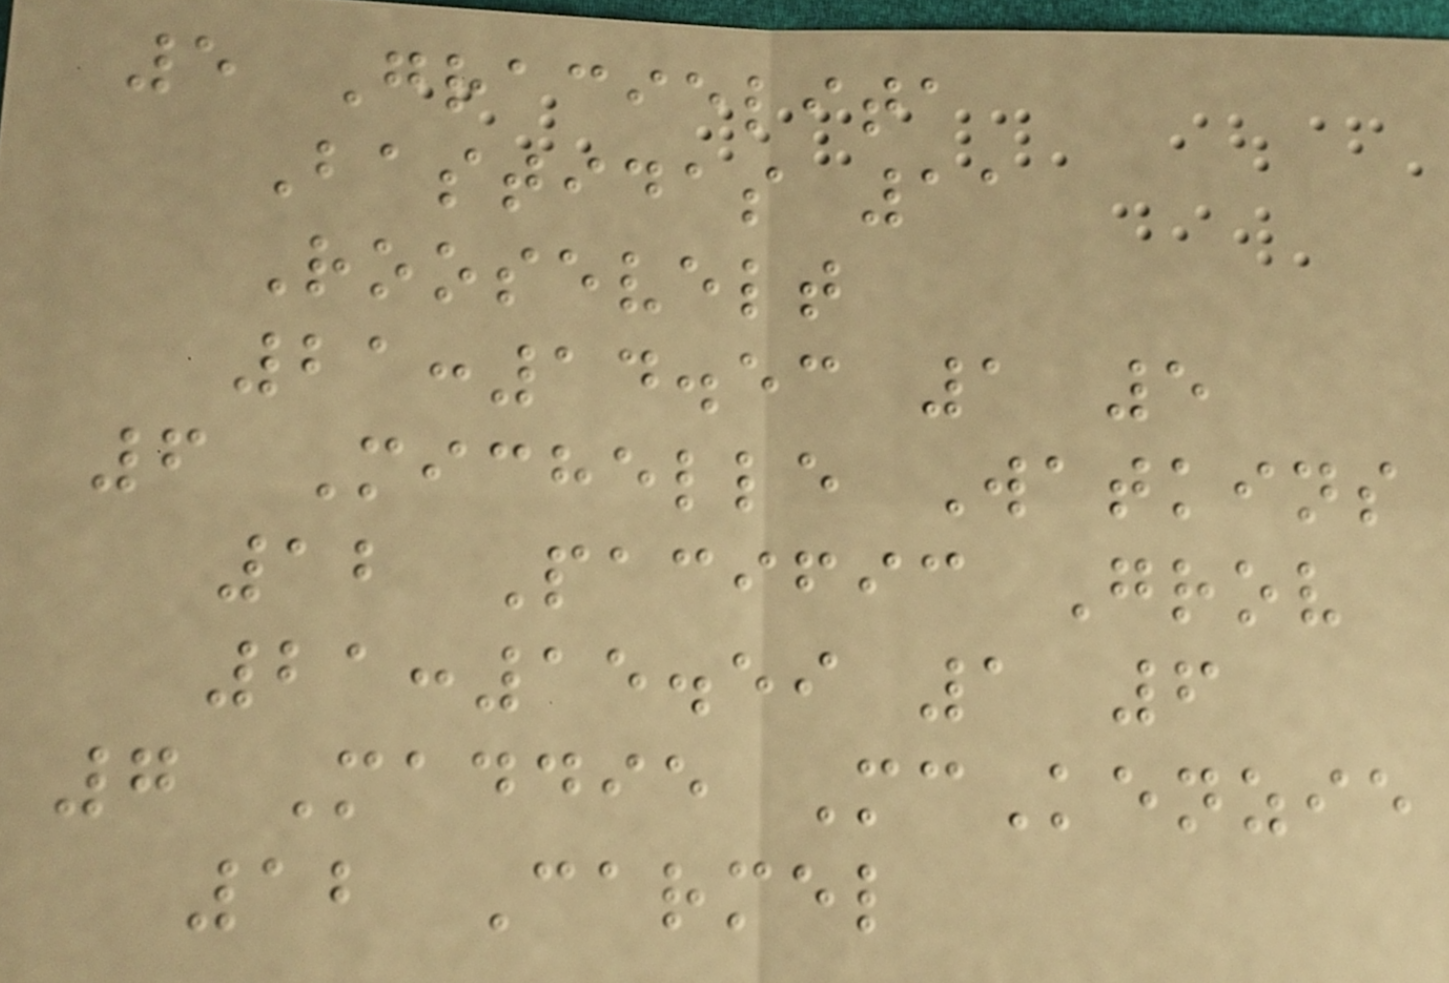5 Gracielita
Bastidas 11
Roosevelt
21:14.53 1 5
6 Michelle Watkins
12 Pacific Grov
21:15.59 1 6
7 Maddie McKenzie
12 Carmel
